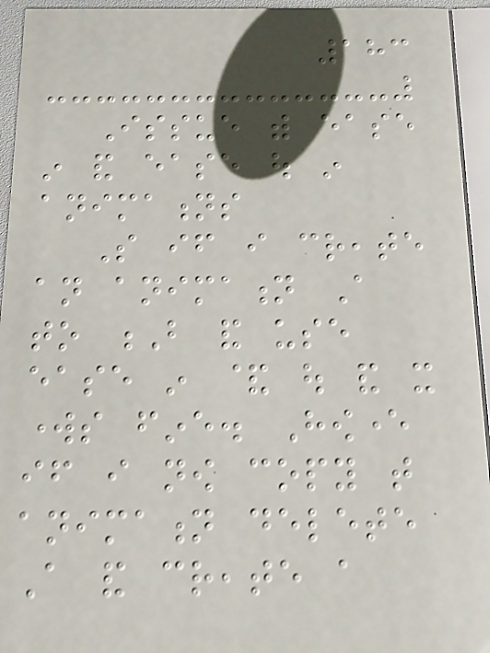183
Issue with ease
in and ease out in
animations
So if i create
an animation A
to B and use
ease in & out and it
works fine. However
if i now copy that
animation delete
A and create a
